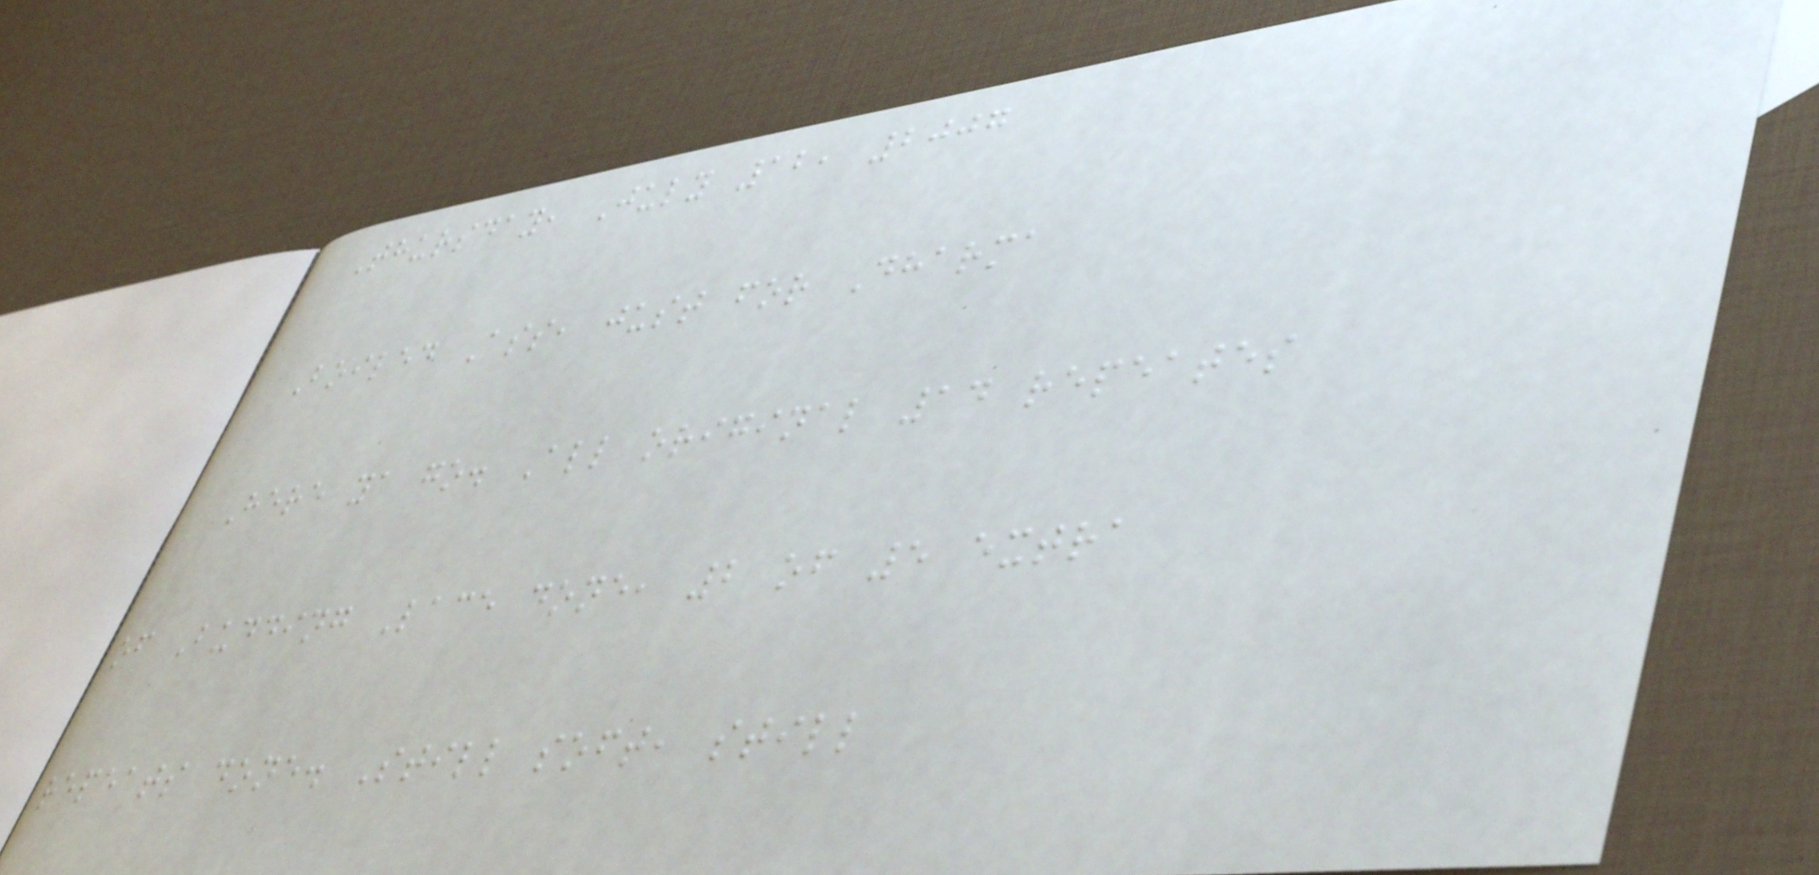Thursday, July 12, 2007
Boiled Ass, just for Dharma
Here ya go. All original 14 repeates
of Budding Lace done, 2 of 5 extra
repeats done. Still soft, still
